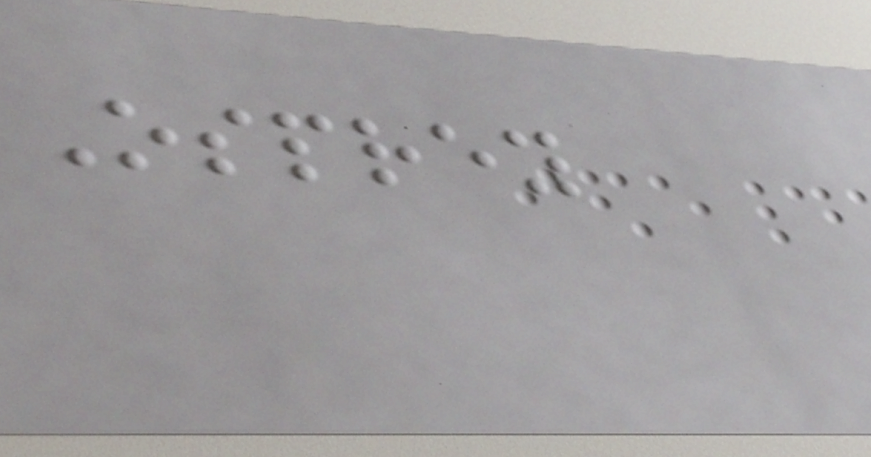Osprey
